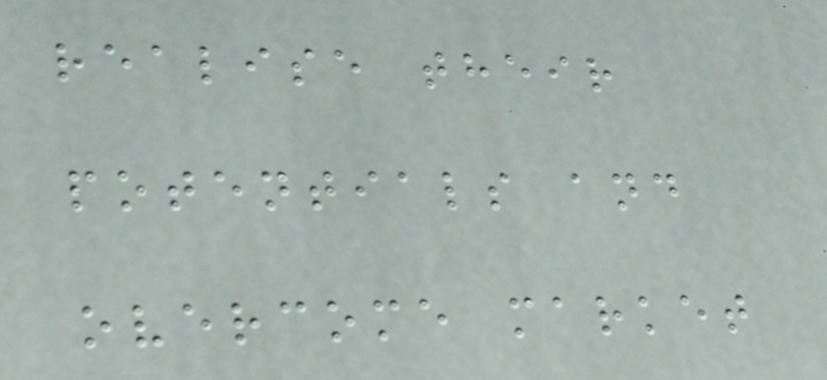realise their
potentials and
overcome market
